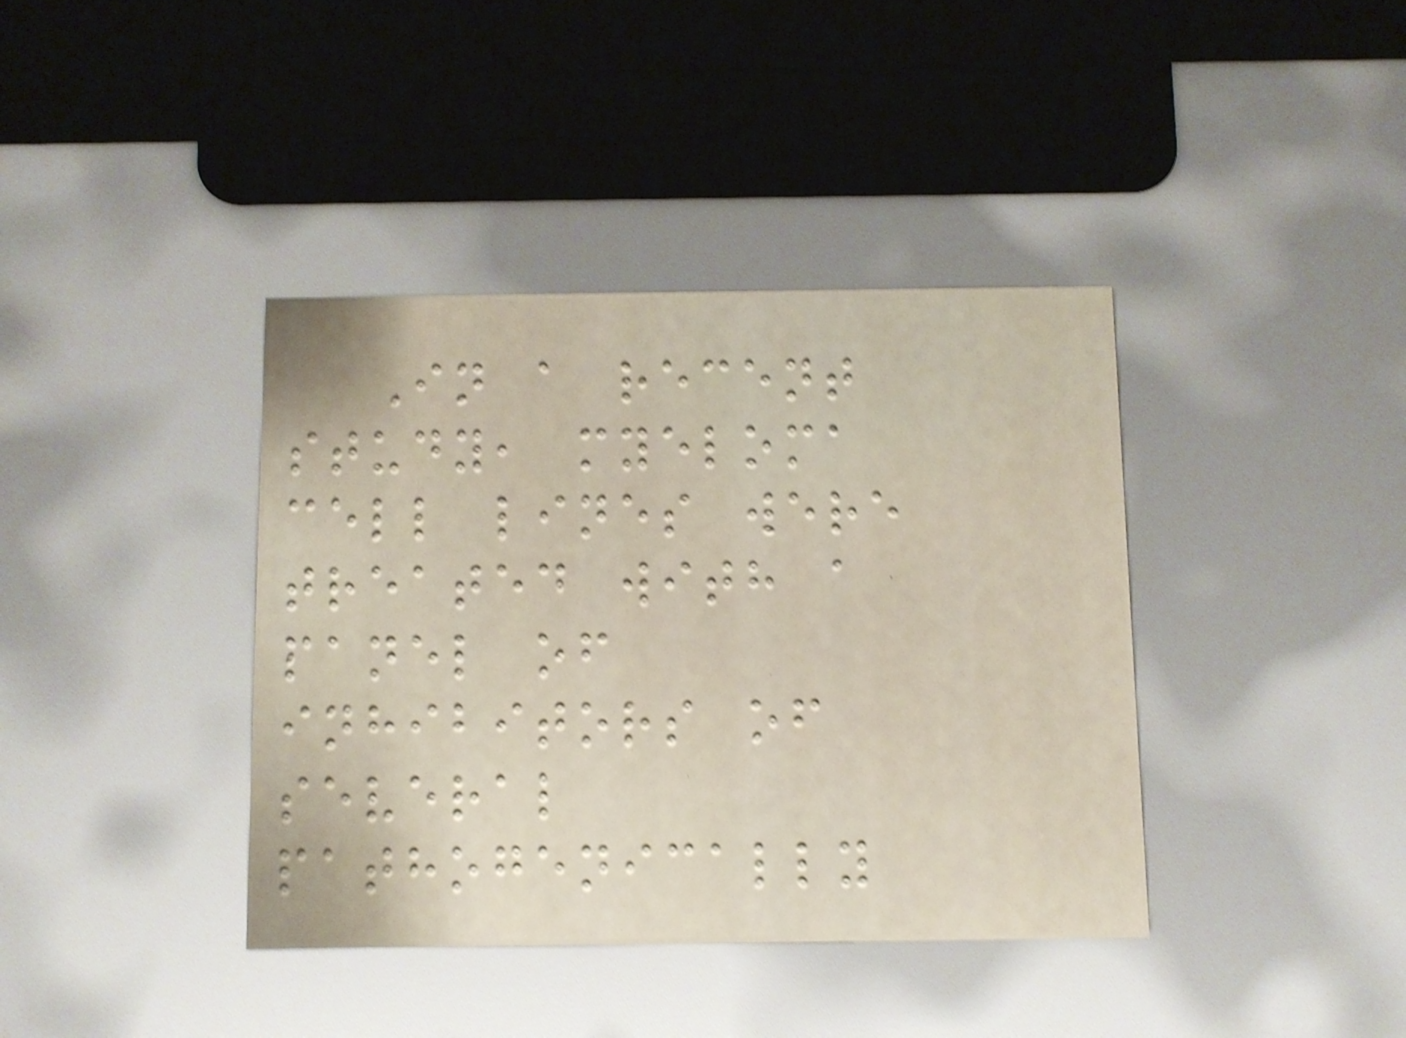In a recent
study, myeloma
cell lines were
treated with a
panel of
inhibitors of
several
pathogenically
